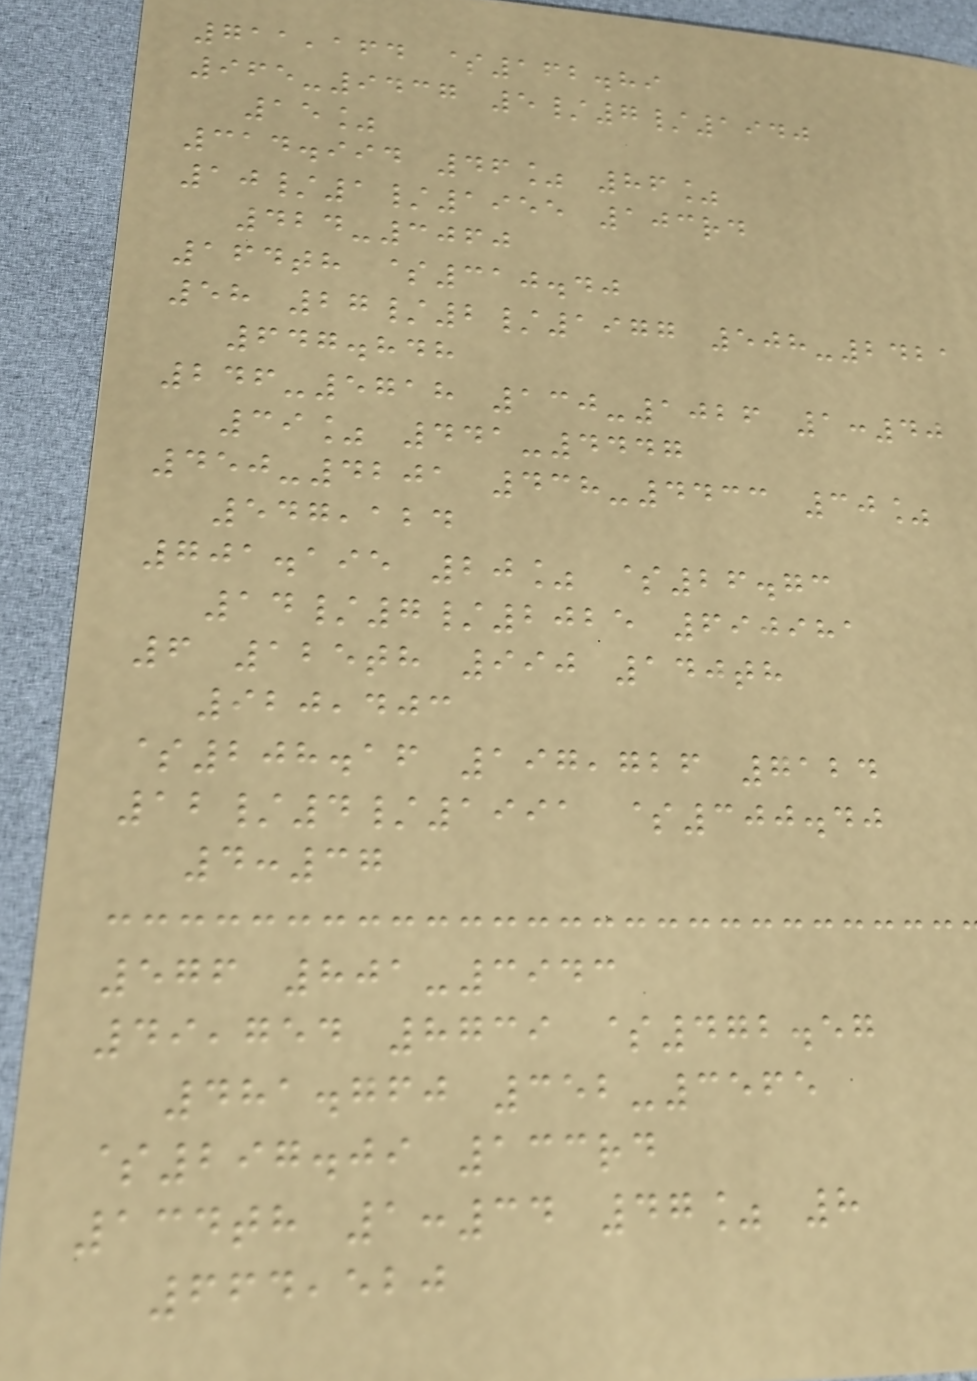711,164 $162.89
965-9437 5/7/1940
15%
314.994 46% 86%
10/1/1955 103rd
424-3060
164th $310.40
58 27/2/1977 508-2421
647.848
246-5718 130-1026 1:40
39% 441-4447
450-4201 438-4433 30%
547,124
701.195 20% $26.73
14/7/2025 690981
6 125th 990 140th
920,403
$208.16 197,726 7124
12/4/1991 $300.40
4:37
576 801-3943
49,754 8739 $472.57
481.760 352-3565
$297.09 133rd
134th 1:34 47% 8
664,520
